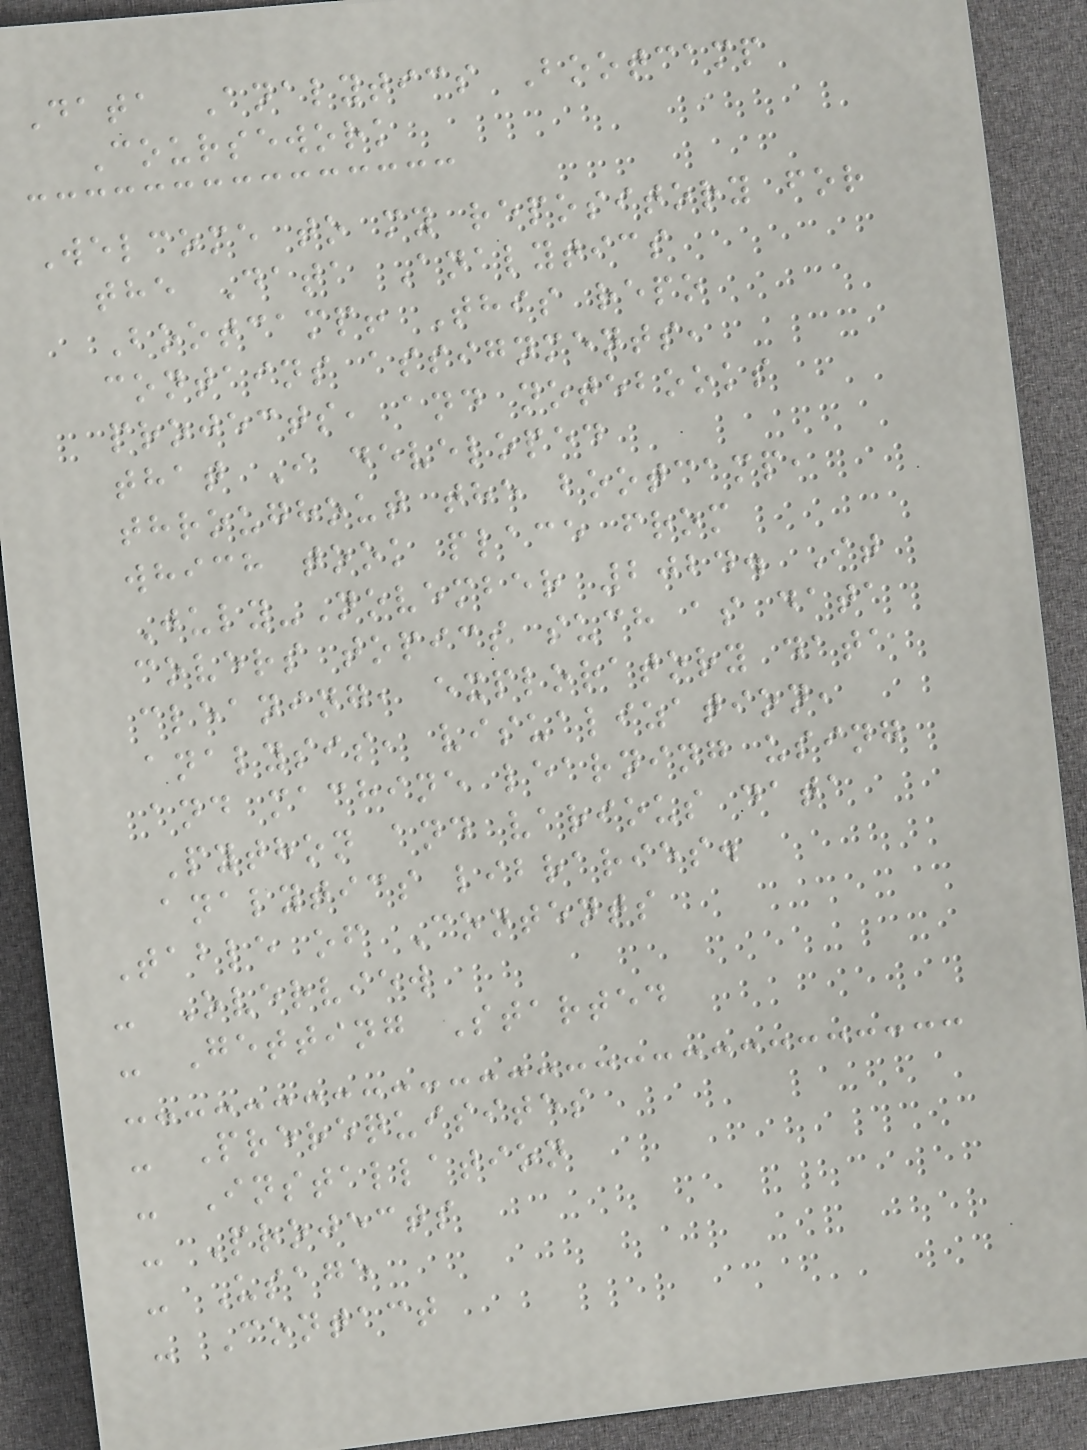Data Analytics Bootcamp
Coursework
Welcome to my repository for
the Data Analytics
Bootcamp! This repo
contains assignments,
projects, and notebooks
that I developed
throughout the bootcamp,
which took place from
July-November 2024. It
covers topics such as data
cleaning, exploratory data
analysis, visualization,
and machine learning using
Python and various data
analytics libraries.
Table of Contents
- Overview
- Getting Started
- Prerequisites
- Installation
- Projects
- Usage
- Contact
